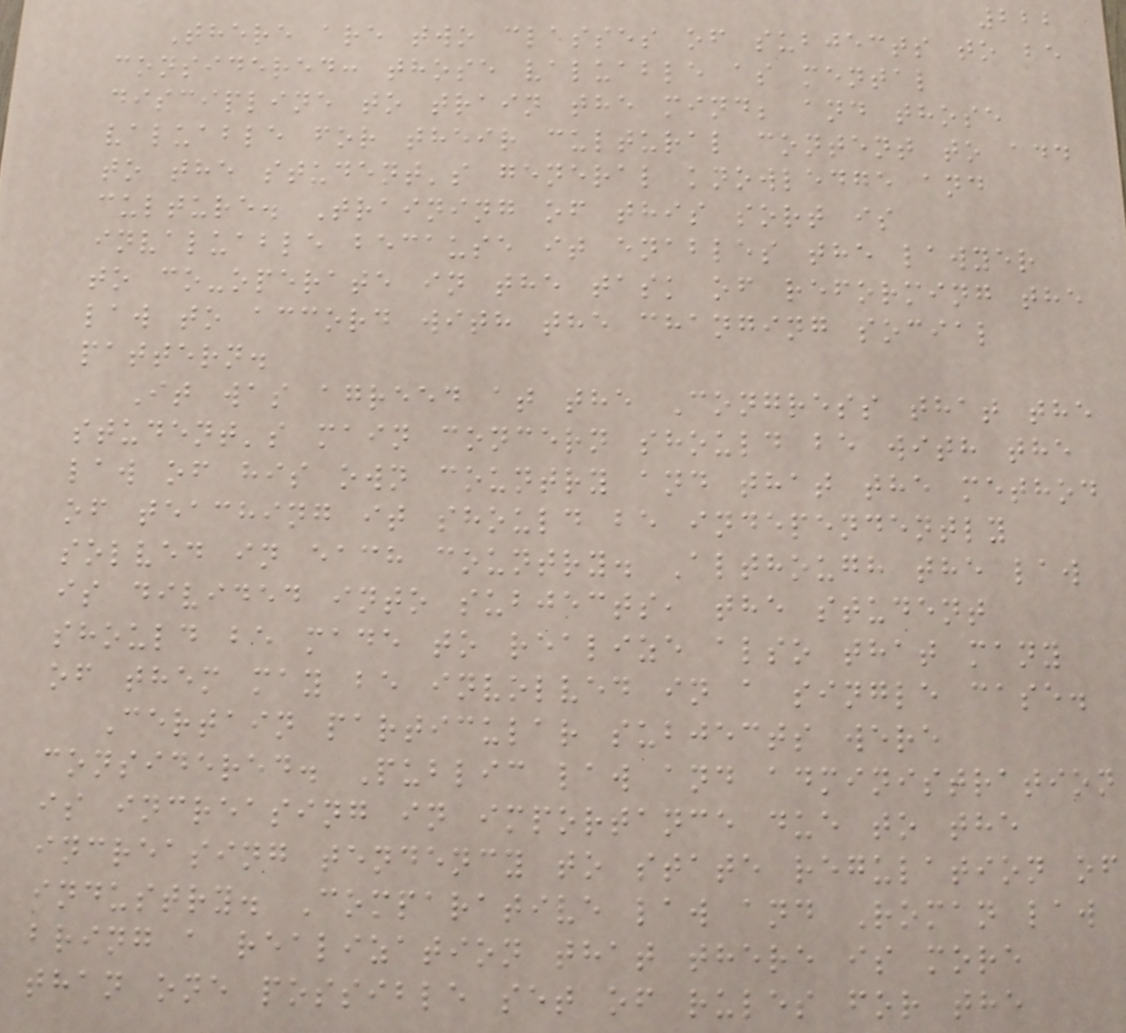222
There are two classes of subjects to be
considered: those valuable as mental
discipline to train the mind; and those
valuable for their cultural content to add
to the student's general knowledge and
culture. Training of this sort is
invaluable because it enables the lawyer
to co-operate in the task of reforming the
law to accord with the changing social
pattern.
It was agreed at the Congress that the
student's main concern should be with the
law of his own country and that the method
of teaching it should be independently
solved in each country. Although the law
is divided into subjects, the student
should be made to realize also that many
of them may be involved in a single case.
Certain particular subjects were
considered. Public law and administration
is increasing in importance due to the
increasing tendency to state regulation of
industry. Comparative law and Roman law
bring a realization that there is more
than one possible set of rules for the
